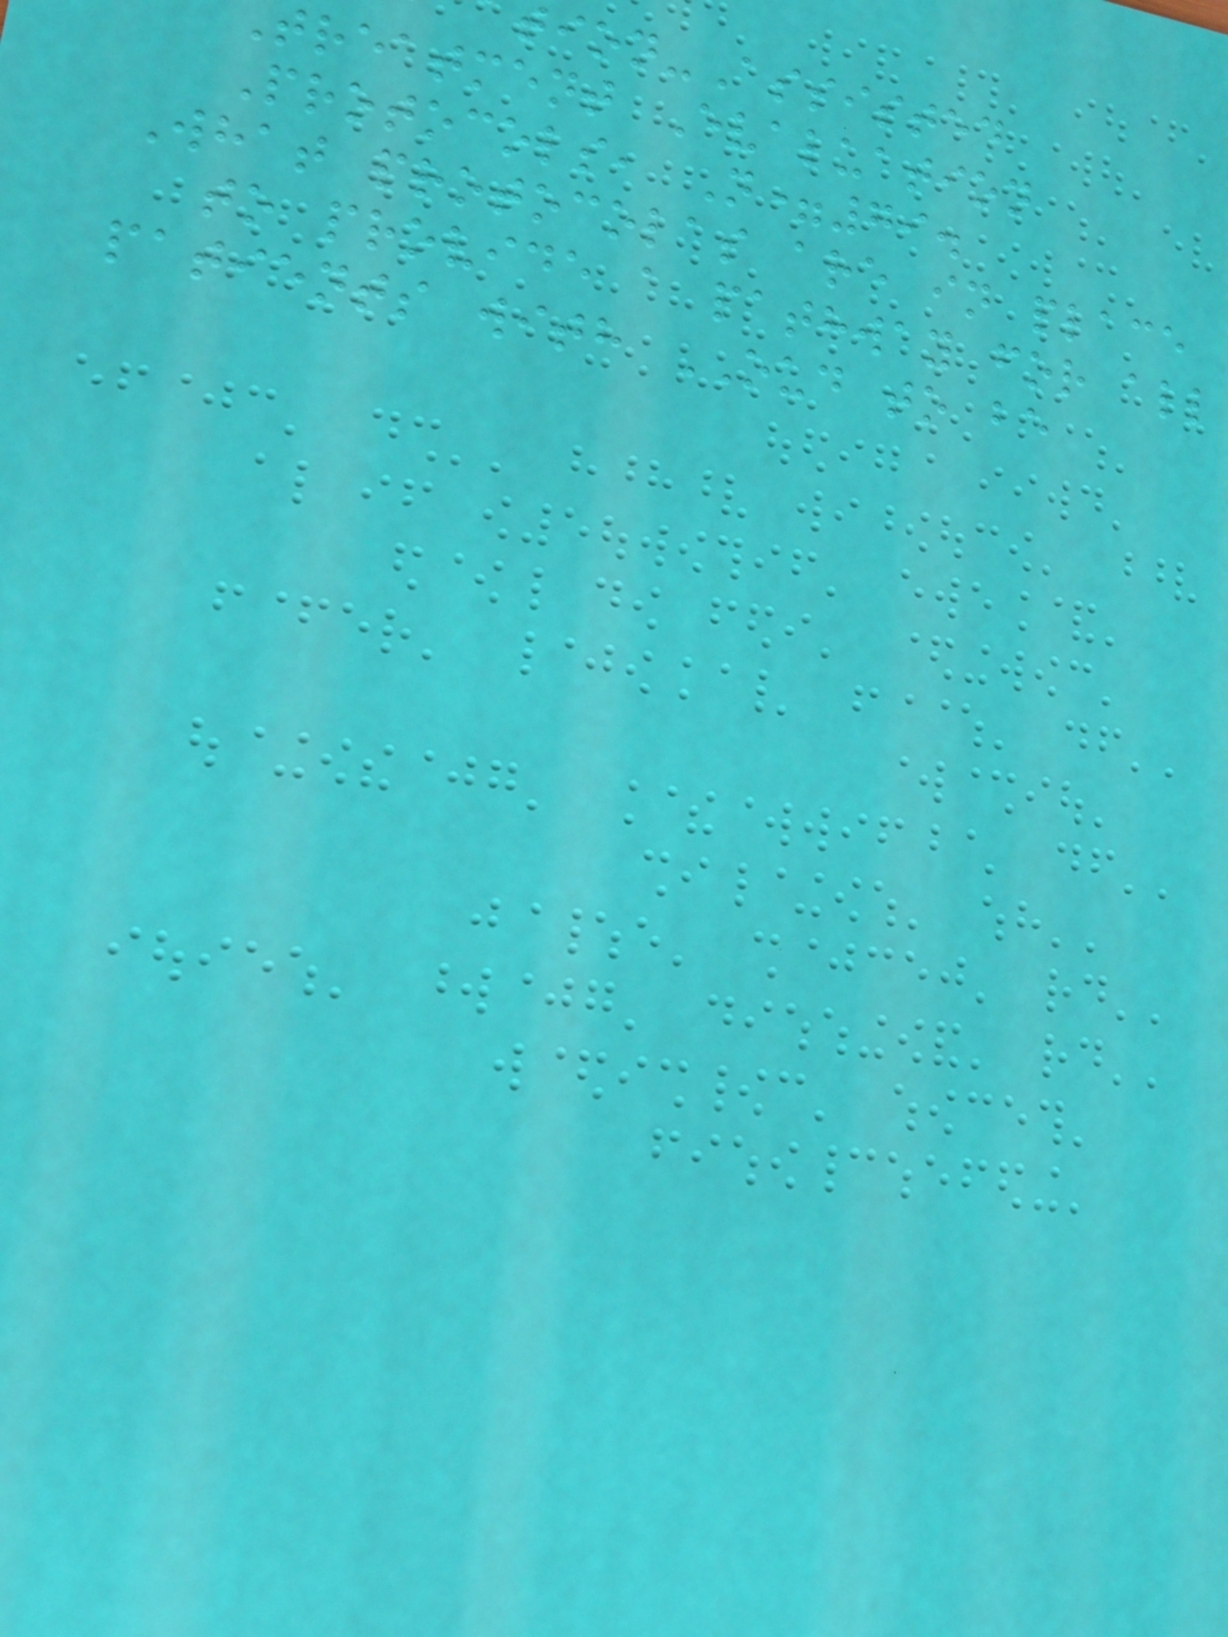tion-Assisted
treatment Evaluation
Protocols, N=79.
What protocolas are in place
to provide a pathway for all
patients with OUD to be
